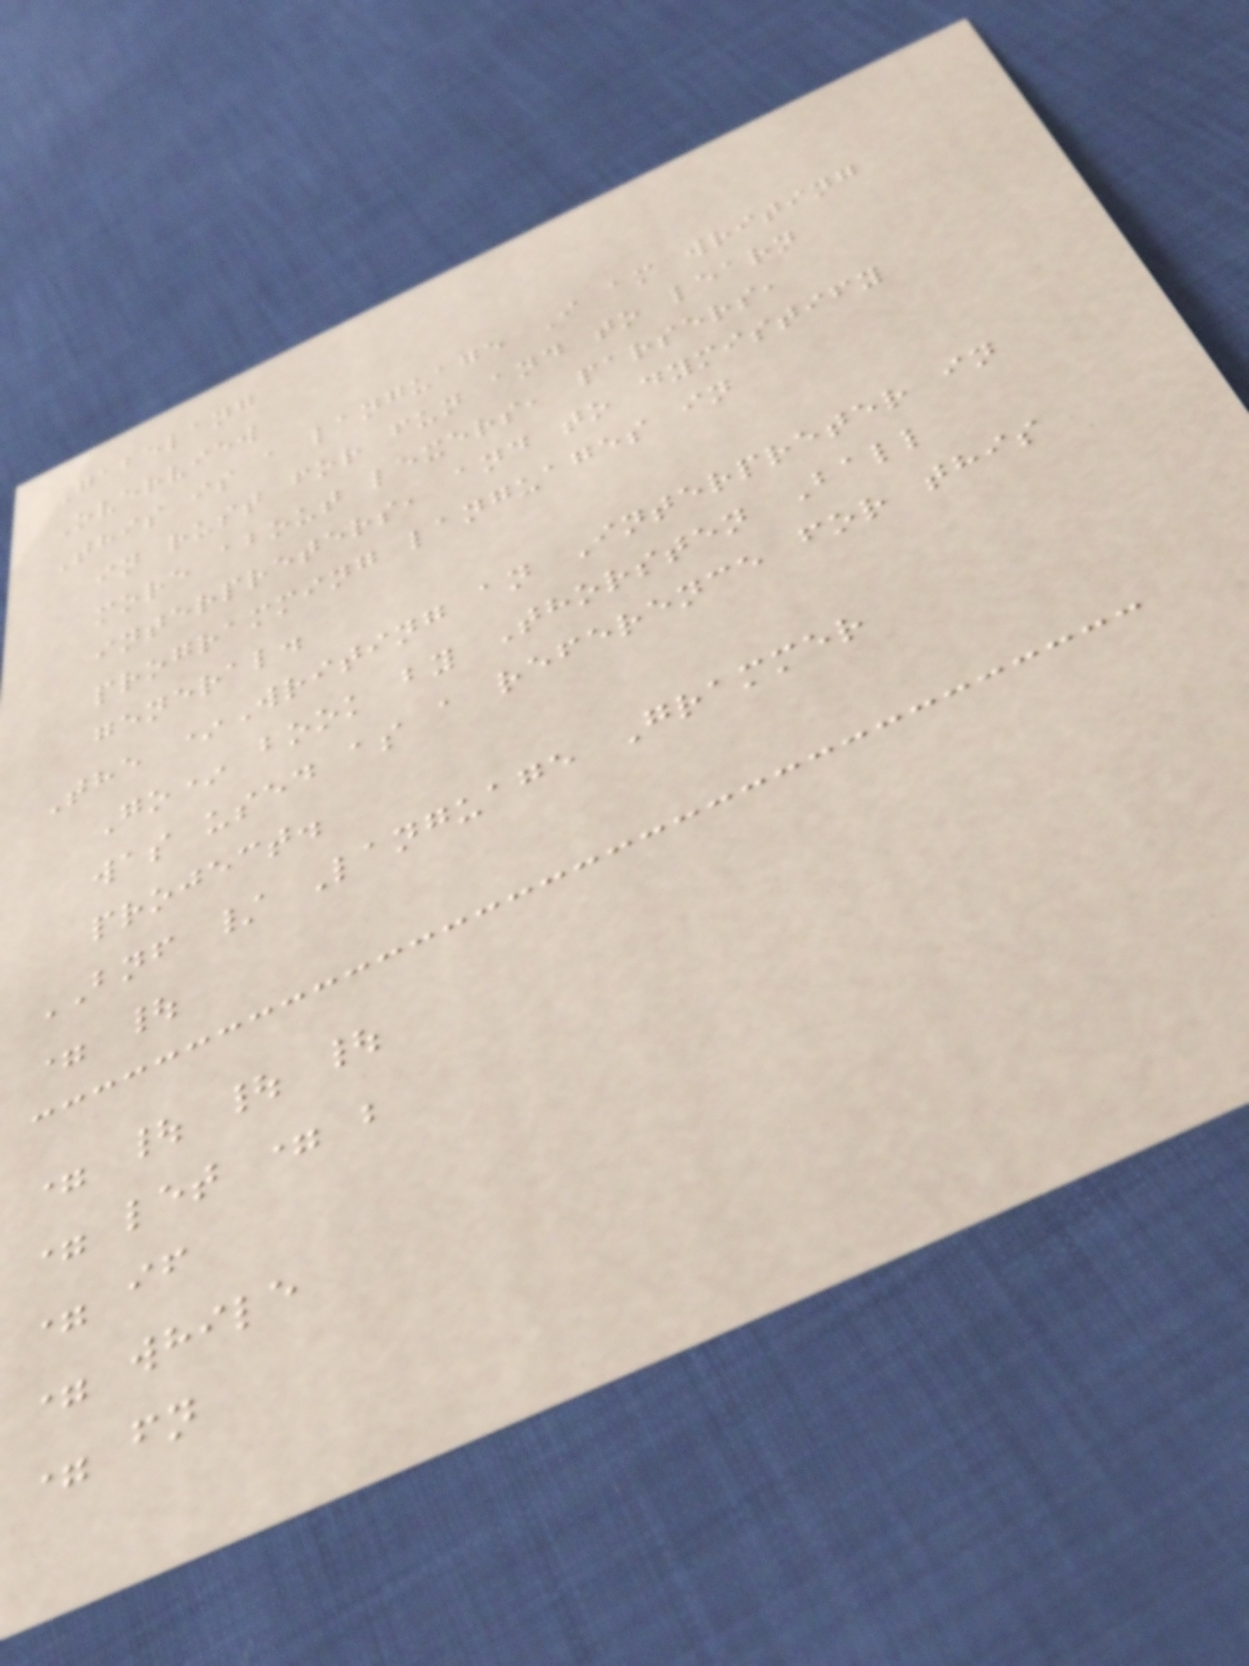Gabelang
Overview
This is a language I am writing
in rust for fun and to learn
more about lexers, parsers,
interpreters, and to dymistify
programming languages in
general.
The *Writing an Interpreter in
Go* book by Thorsten Ball
was used as a reference for this
project.
BNF / Language Grammer
= |
= | | |
= let = ;
= if
= while
= fn
